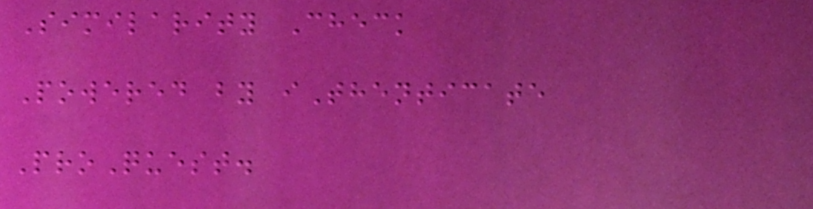Similarity Check
Powered by iThenticate
ProQuest.
